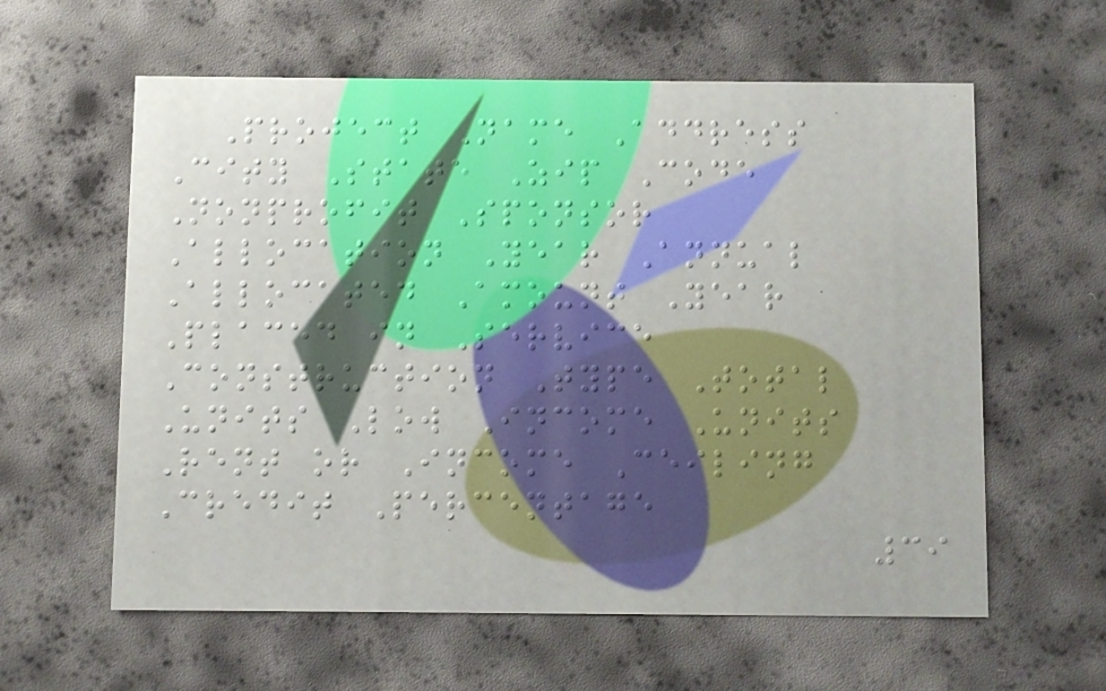Project Name Address
City State Zip Code
Nonprofit Sponsor
Allocation Year Annual
Allocated Amount Year
Placed in Service
Construction Type Total
Units Low Income Units
Rent or Income Ceiling
Credit Percentage
39
